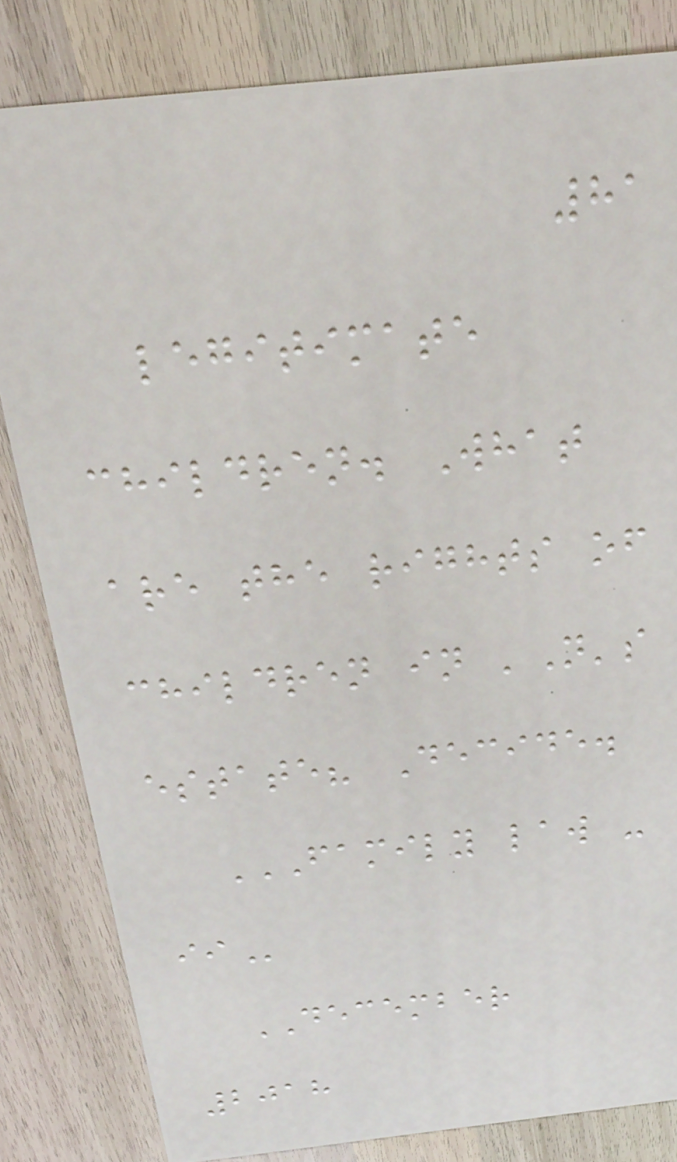81
legitimate
children. What
are the rights of
children in 'N's
estate? Decide.
FAMILY LAW -
II
DECEMBER
2018
